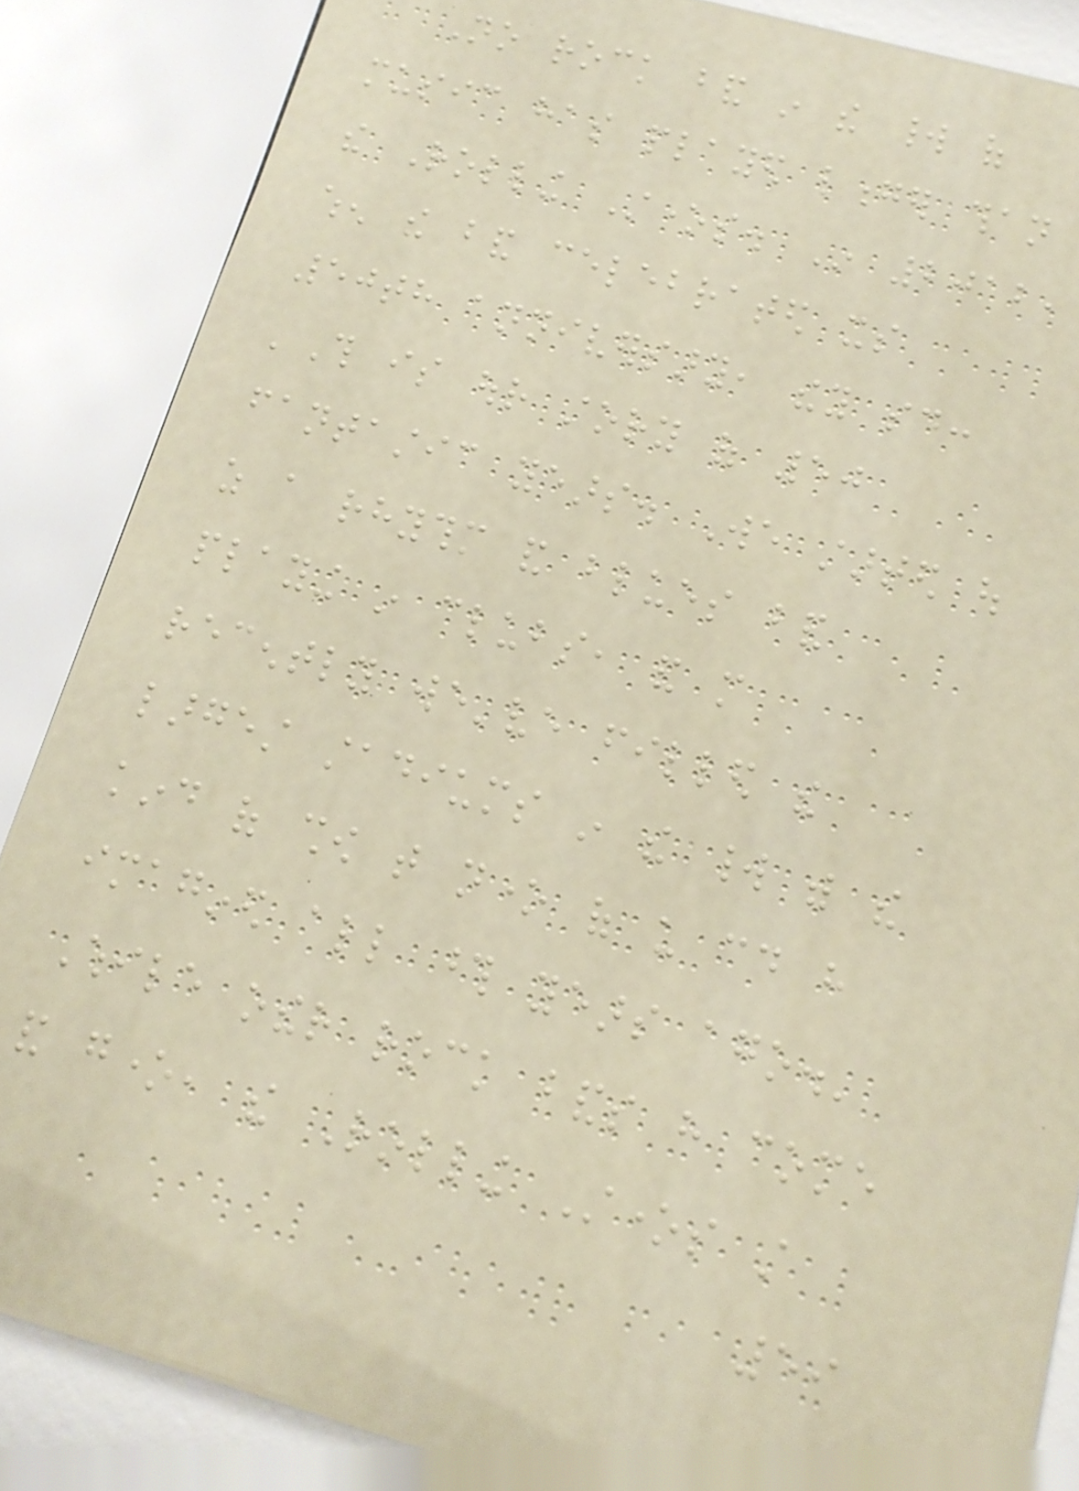No rock band in the world of
music has played longer than
the Rolling Stones. In 2012,
when the band celebrated its
50th anniversary, they said:
'This is our story of 50
fantastic years. We started out
as a rhythm and blues band
playing in clubs, and more
recently we've filled the
largest stadiums in the world with the
kind of show that none of us could have
imagined all those years ago.'
While other rock bands have come
and gone, the Rolling Stones still
59
